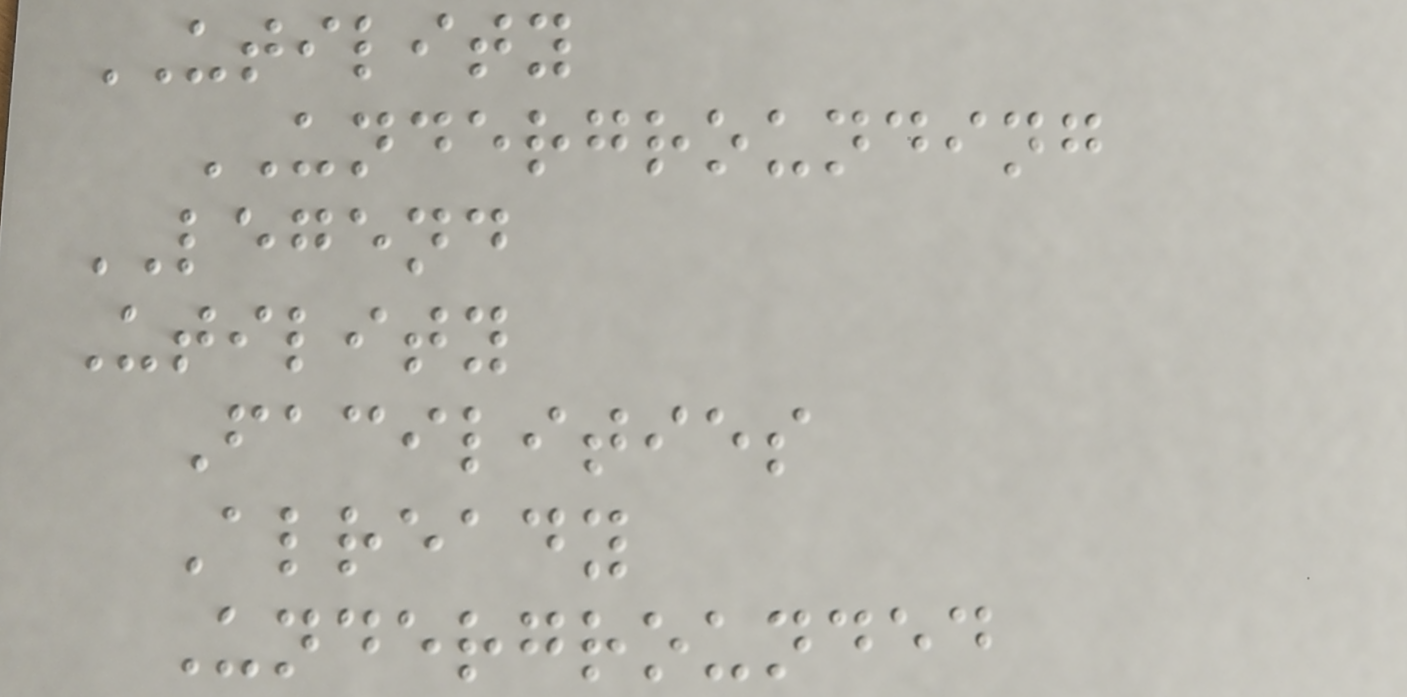UTILITY
UNDERGROUNDING
LEGEND
Utility
Facilities
Already
Undergrounded
